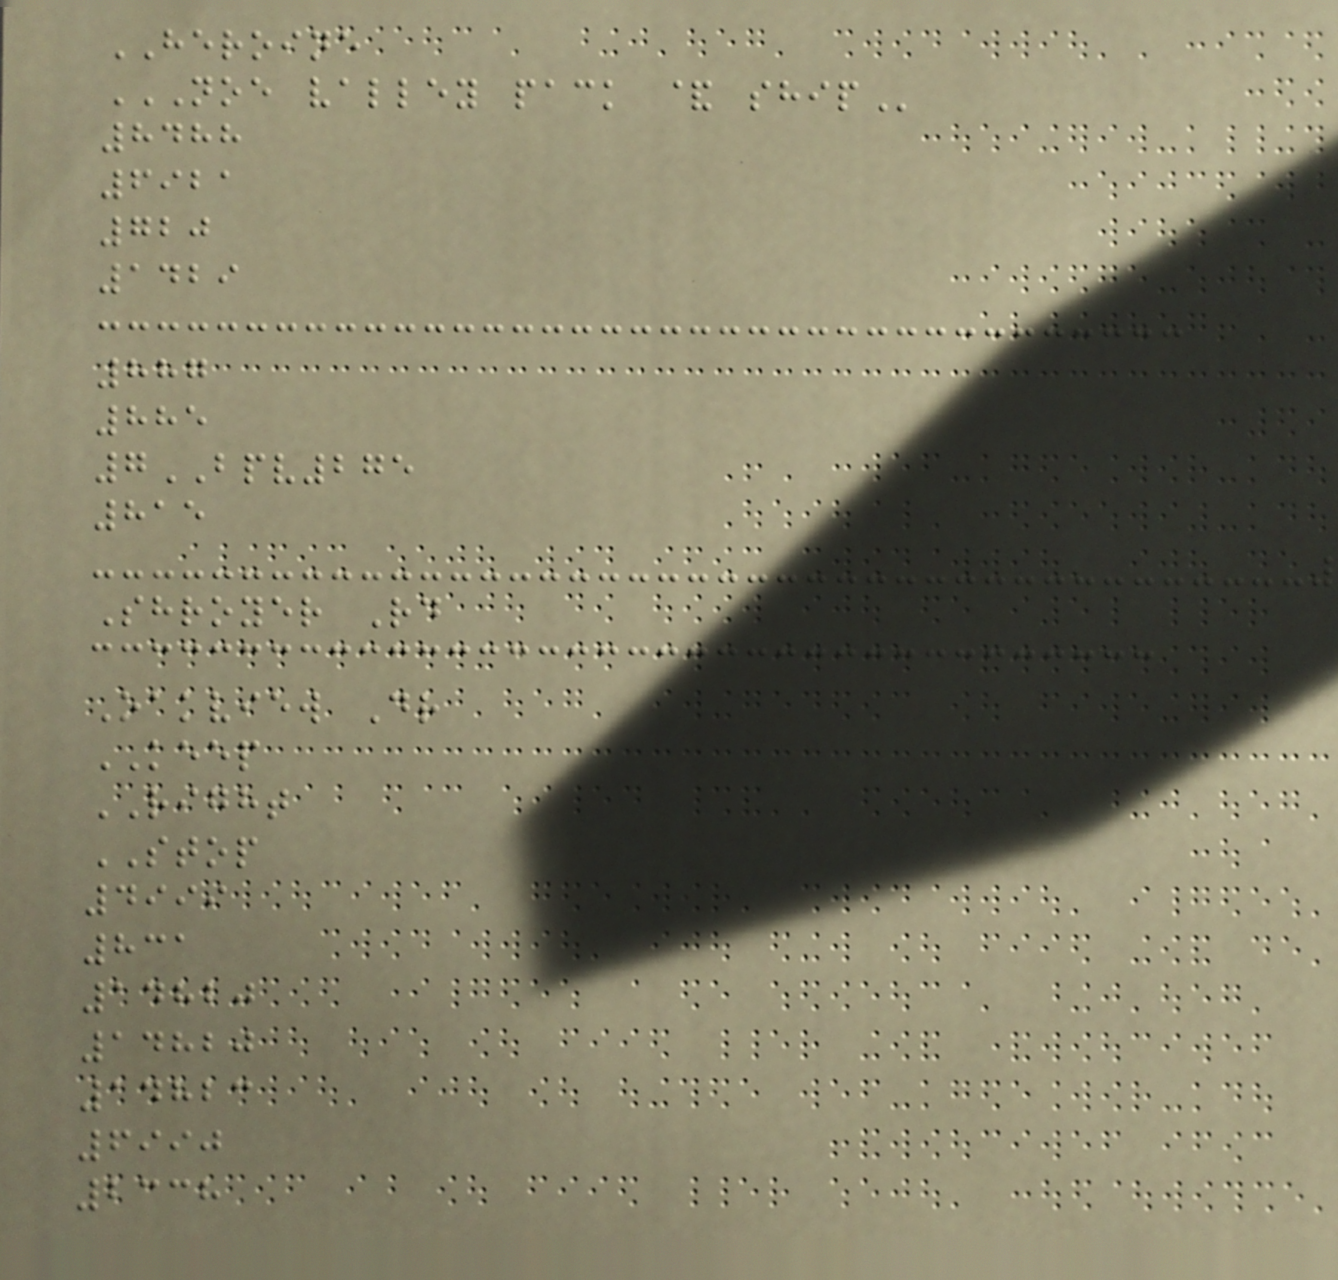HEROINE
NOE VALLEY PACK & SHIP
8488
6921
720
1429
887
885
7BPV275
815
Shroyer Rd
Oakview Dr
KEEP
RIGHT
STOP
4999
831
14820
14820
14823
6990
2338
